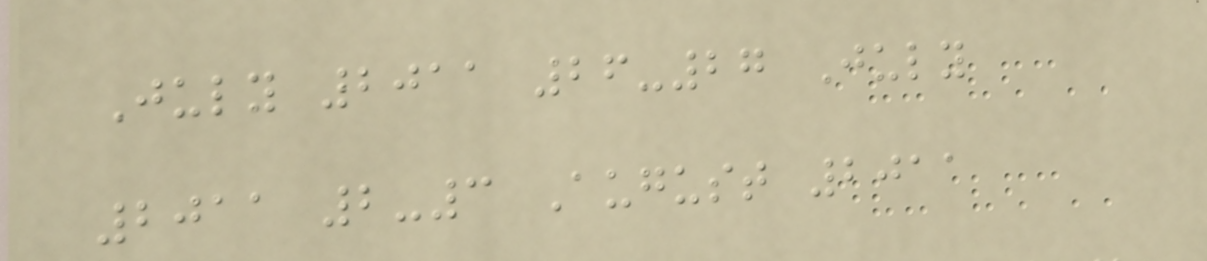July 2011 26-27 July
2011 2-3 August 2011
